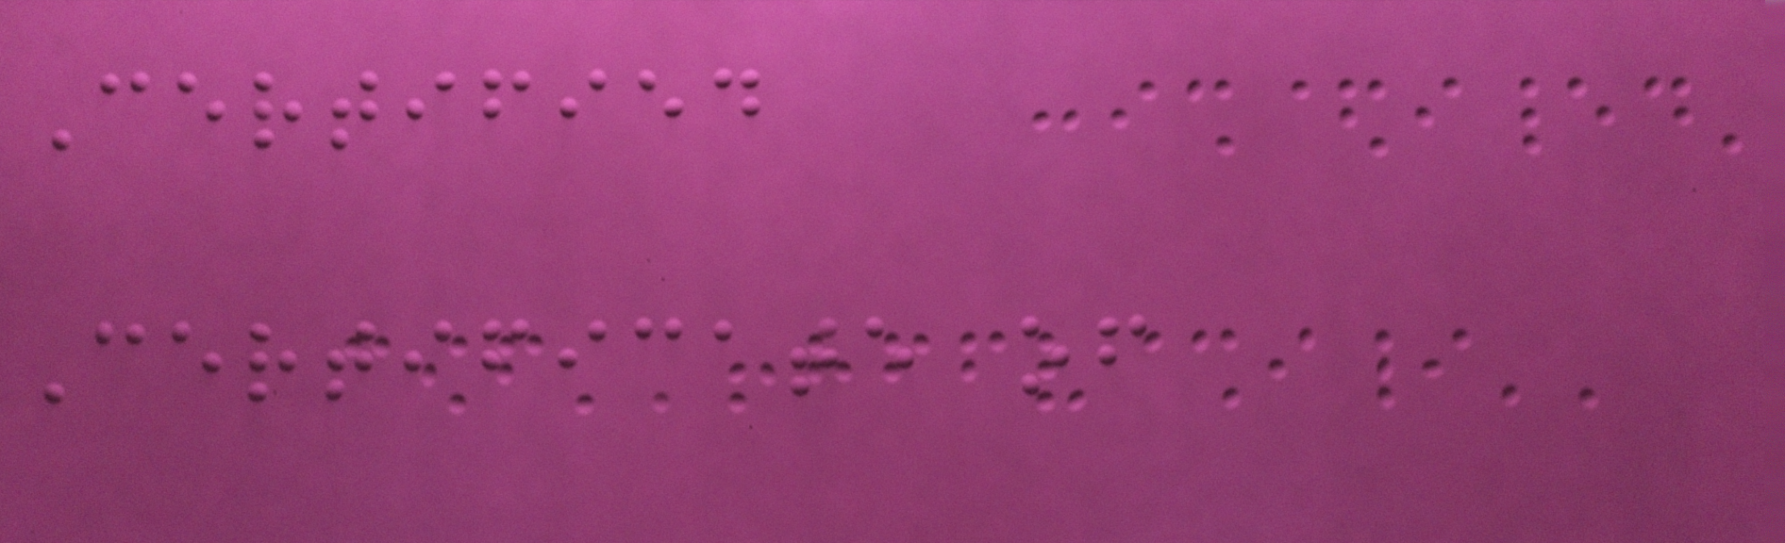Certified
Certificate of
